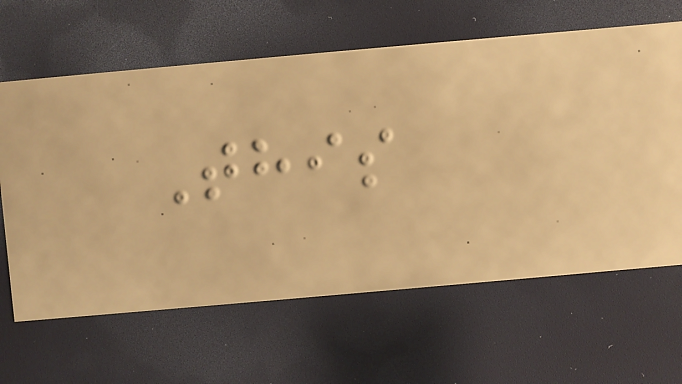This
